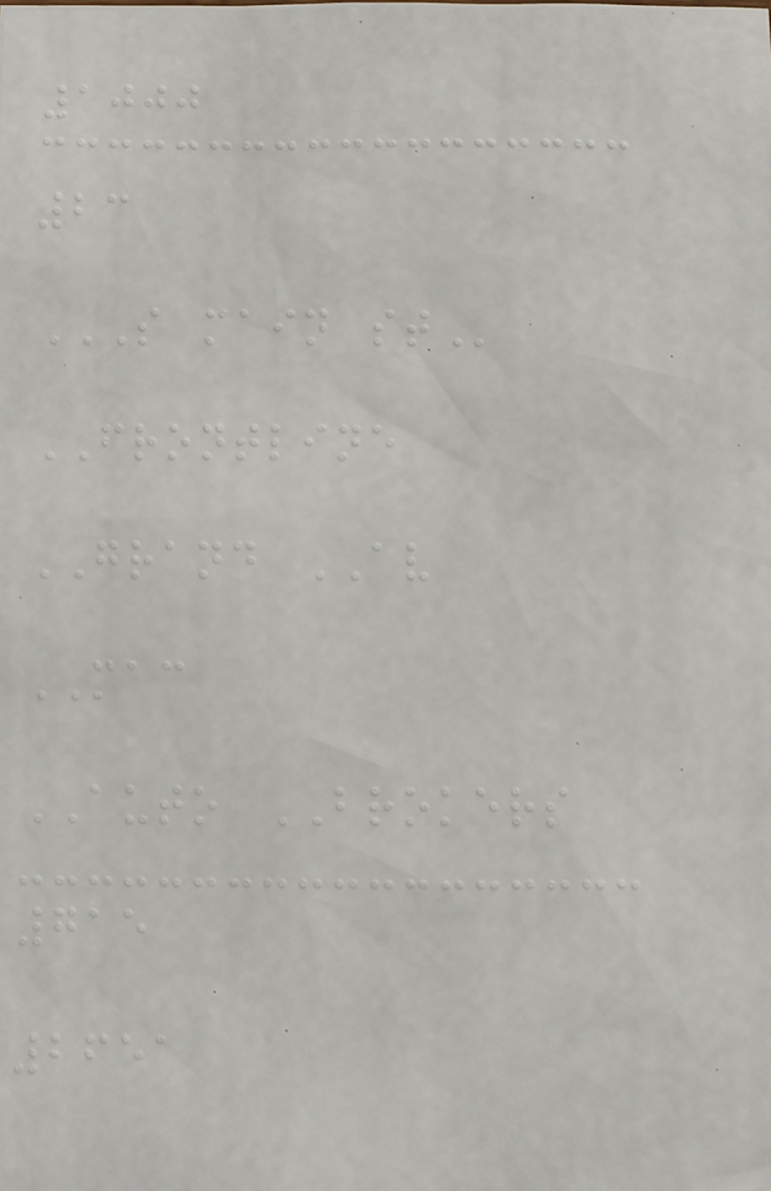1000
23
S MAIN ST
FRONTLINE
GRAND AV
MAC
AUTO BROKERS
715
2651
